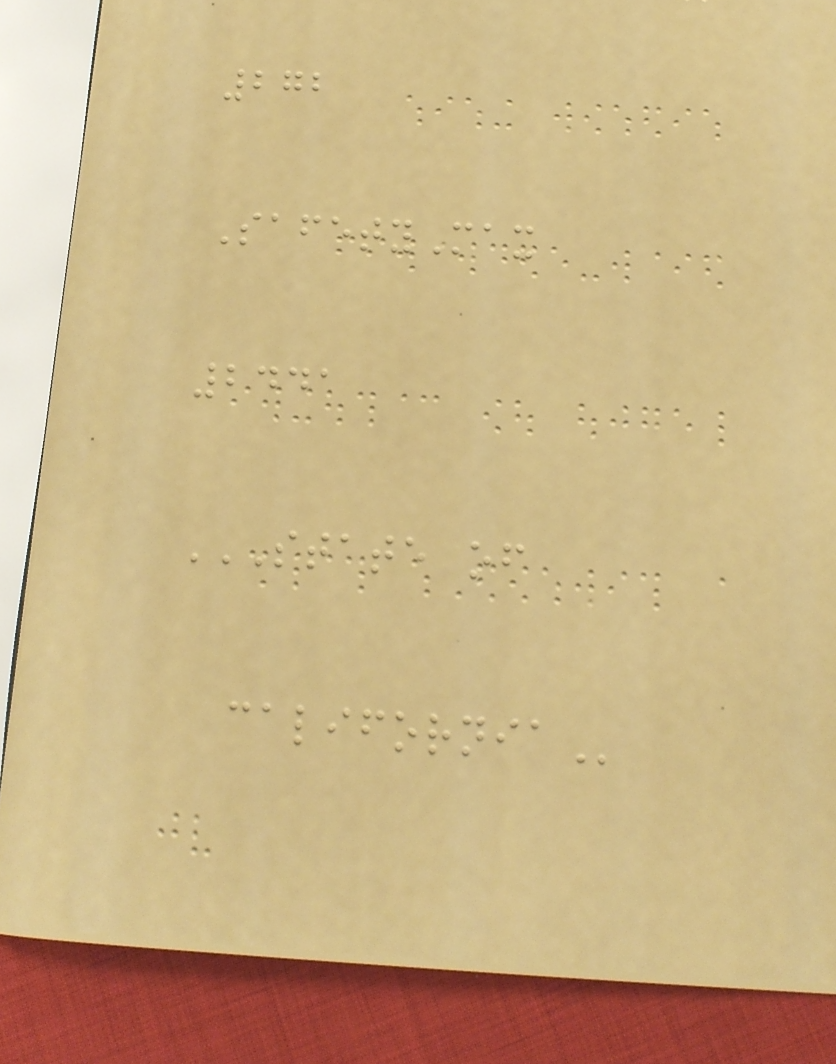272
SafetyMax
2441
STATE OF
CALIFORNIA
